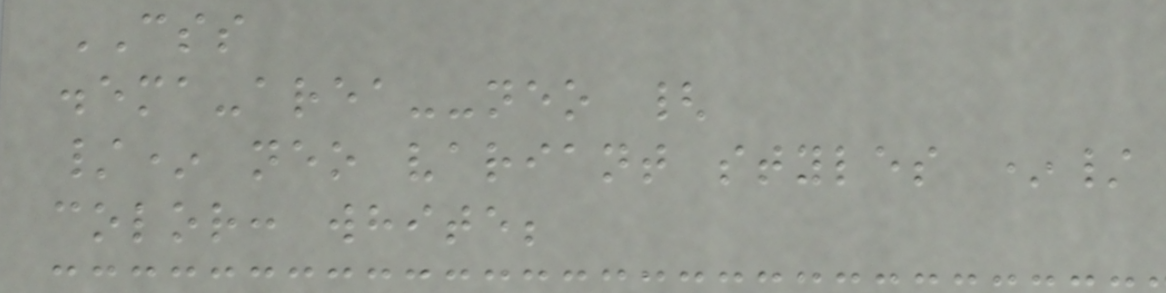CSS
.ema-area--neo {
/* neo variant styles */
color: white;
